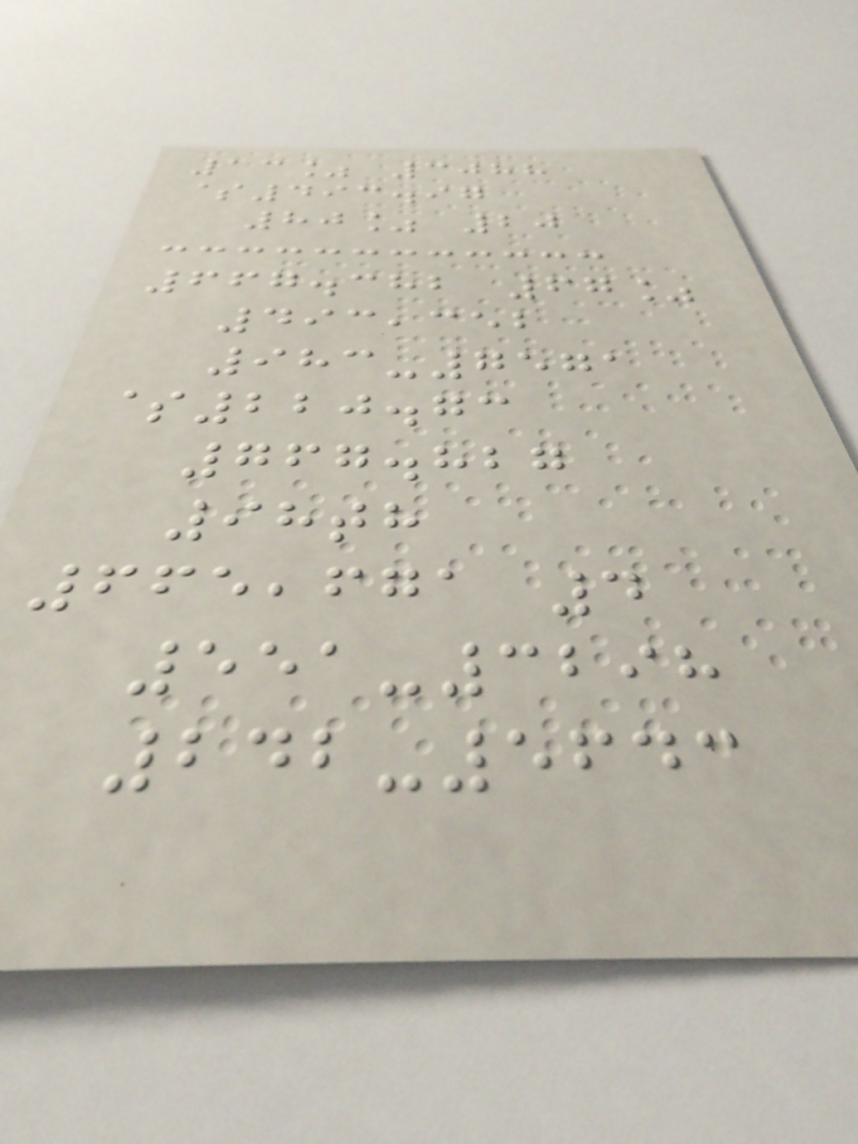13% 3088
$493.97
80% 20
667.382 67%
493,352
983-7571
$220.73
767.827
98th
665,671 4
551-3298
242-5643
